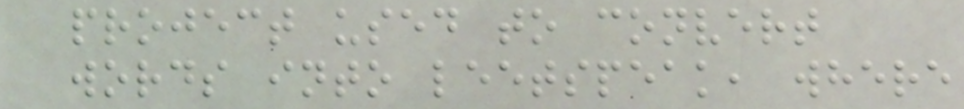project used to convert
words into leetspeak, where
